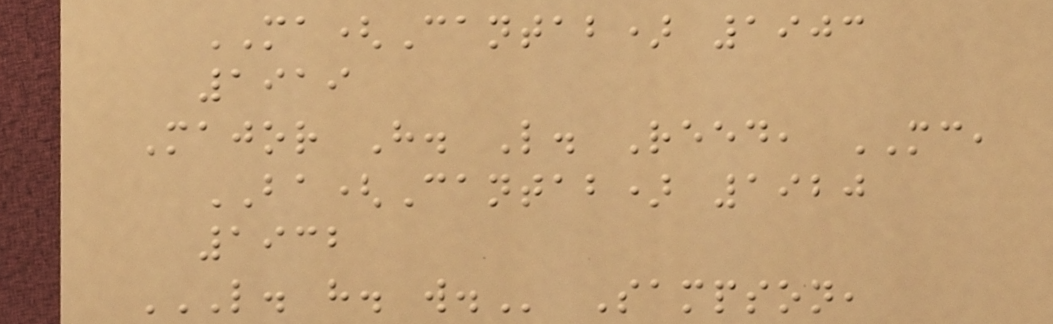MA(Cantab) 1903
1919
Major H. L. Reed, MC,
BA(Cantab) 1920
1932
L. H. W. Sampson,
